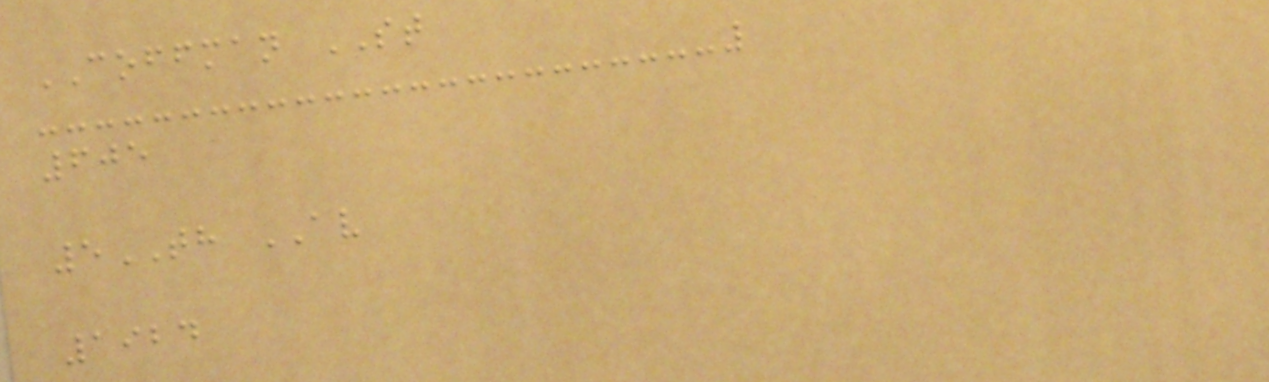COFFMAN ST
605
5TH AV
1924
